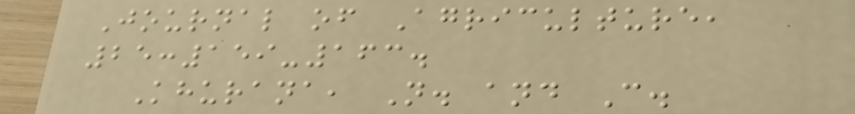Journal of Agriculture,
25:159-163.
Khurana, N. and C.
